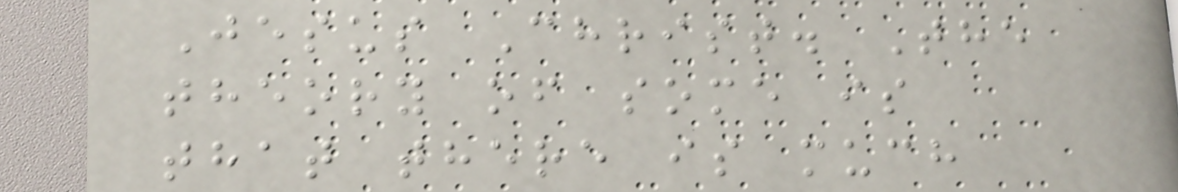Jesus Christ. The
theory of some is
that there is much
